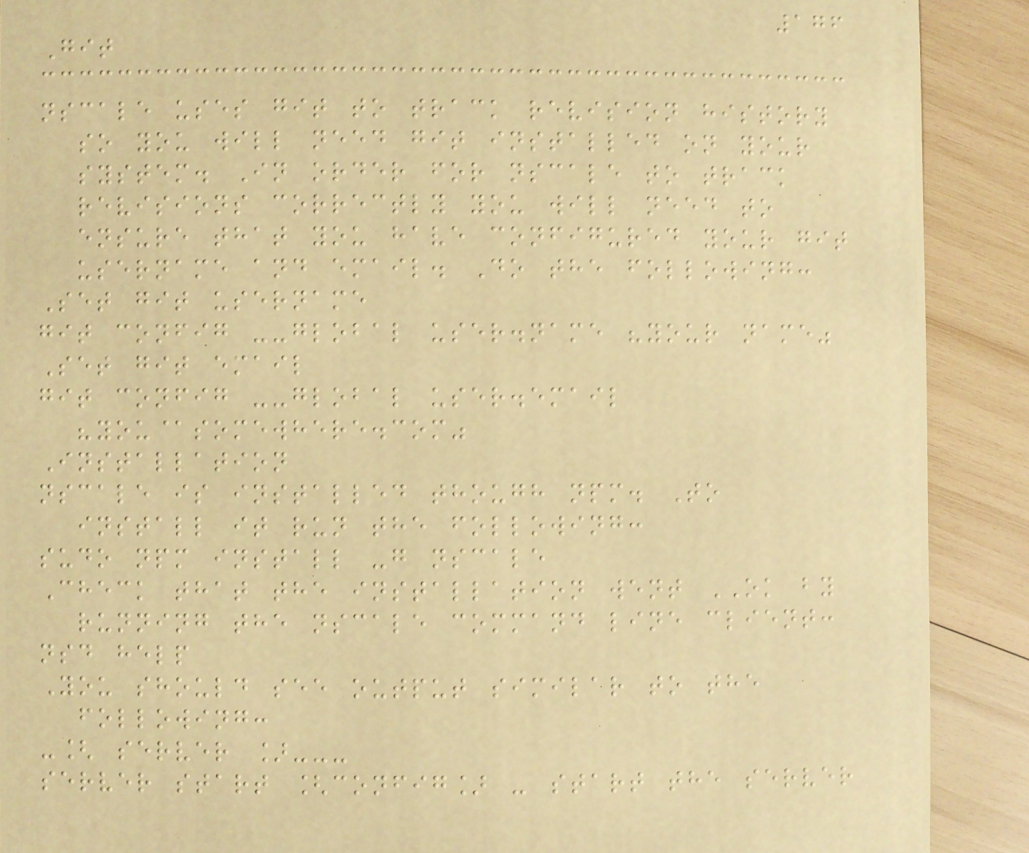176
Git
nscale uses git to track revision history
so you will need git installed on your
system. In order for nscale to track
revisions correctly you will need to
ensure that you have configured your git
username and email. Do the following:
Set git username
git config --global user.name "your name"
Set git email
git config --global user.email
"you@somewhere.com"
Installation
nscale is installed though npm. To
install it run the following:
sudo npm install -g nscale
Check that the installation went OK by
running the nscale command line client:
nsd help
You should see output similar to the
following:
-[ server ]---
server start [config] - start the server
